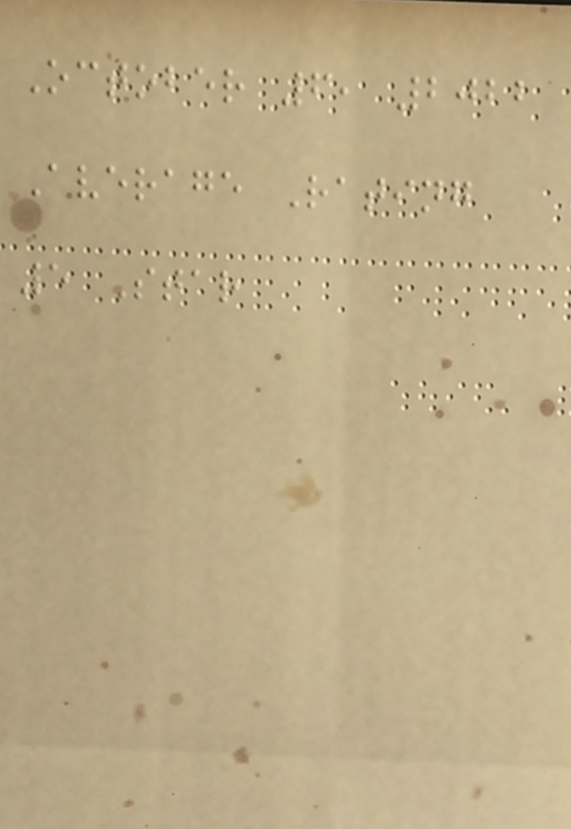October 6, 2022
Average Rating
5 Star
